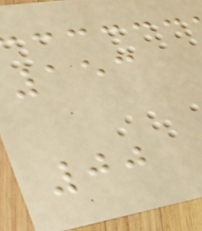153
00
